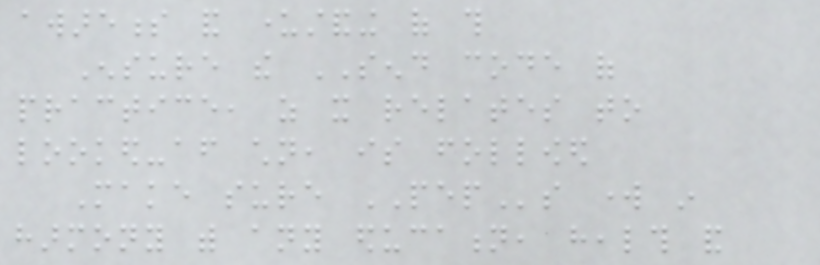awareness and understanding of this
Ensure the SEND code of
practice, as it relates to
looked-after children, is followed
Make sure PEPs work in
harmony with any education, health and
